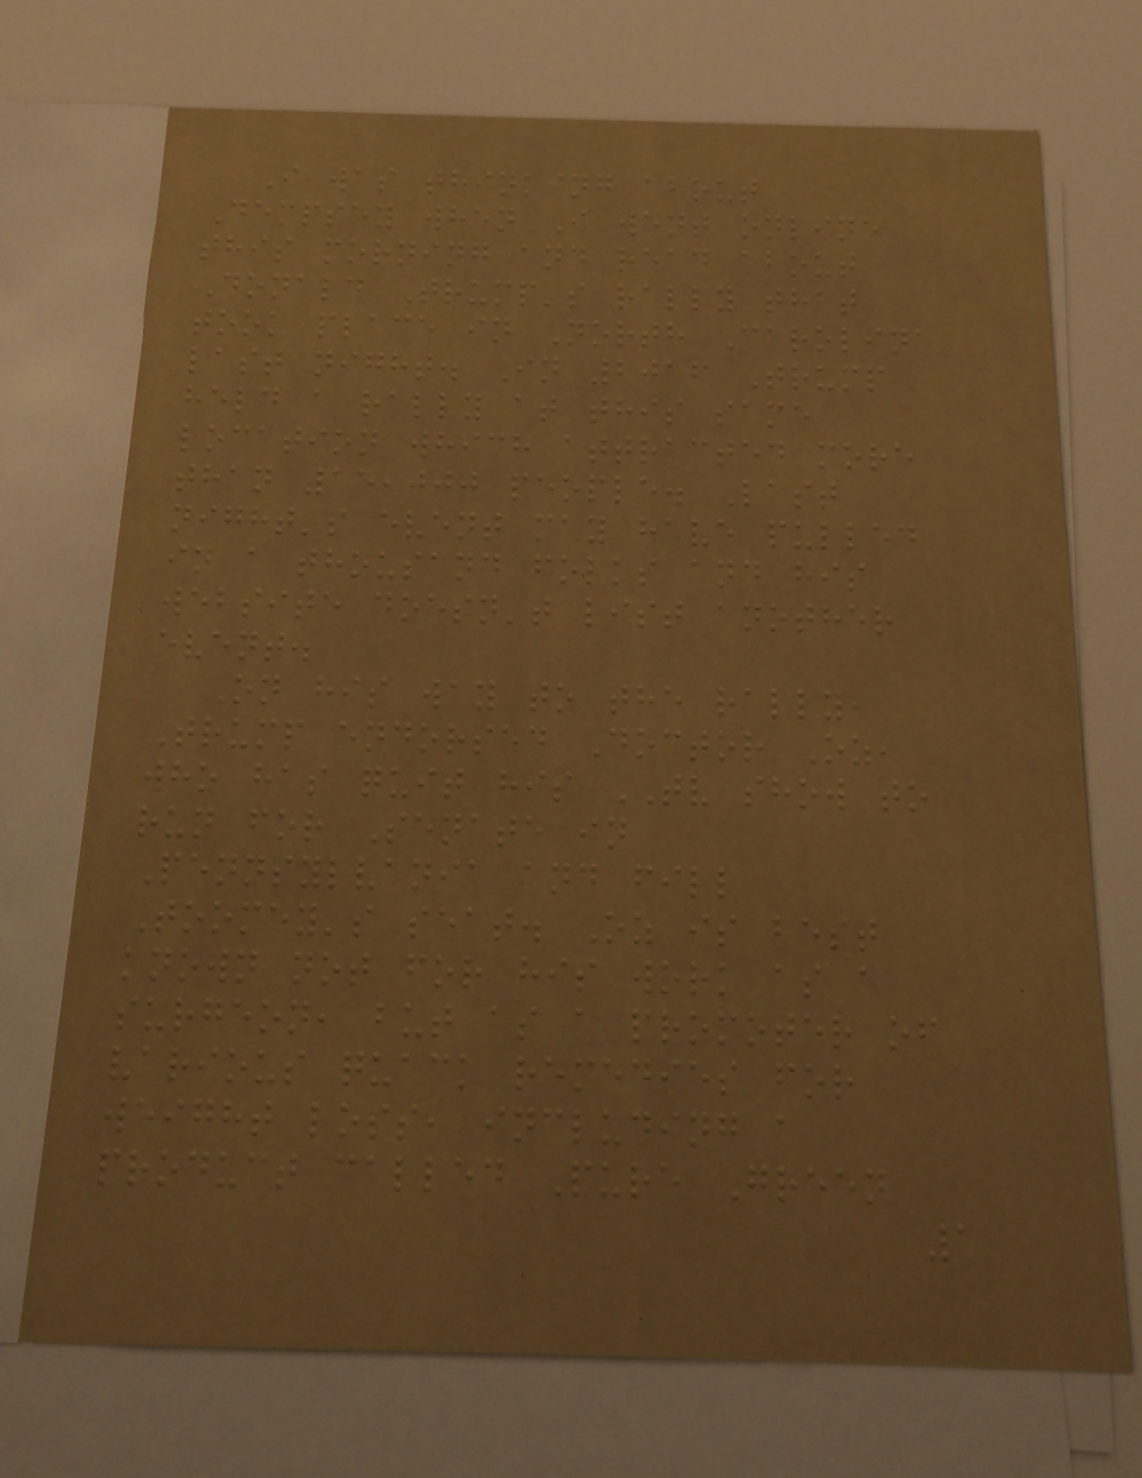I was thinking about
Dempsey when I went online
this morning and read about
Donald Trump's rally that
took place in North Carolina
last night. In 2016 Trump
held a rally at this same
location which attracted more
than 15,000 people. Last
night's event may have pulled
in a thousand folks and his
website doesn't list another
event.
On his way to the rally,
Trump endorsed Doctor Oz,
who has quit his TV show to
run for Senate in
Pennsylvania and fill
Toomey's seat. Oz is best
known not for his work as a
surgeon, but as a promoter of
various quack remedies for
weight loss, including a
product called Pure Green
1
